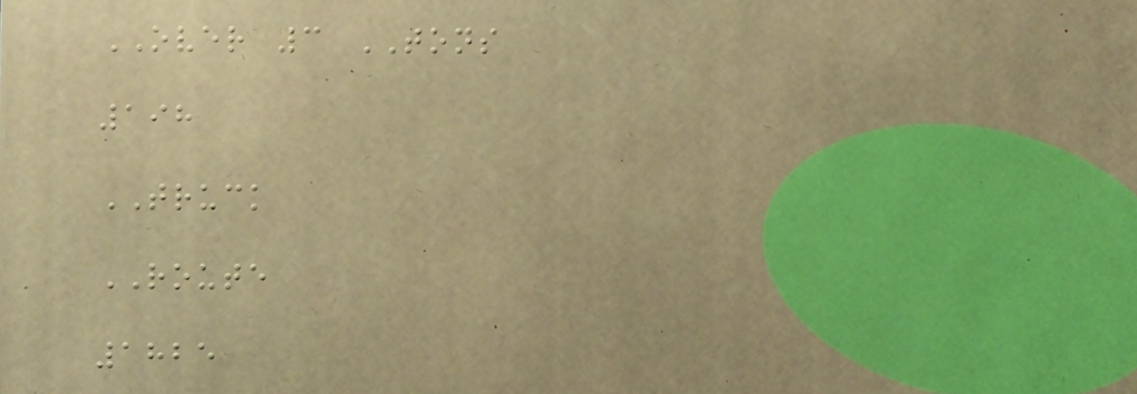OVER 3 TONS
198
TRUCK
ROUTE
1825
